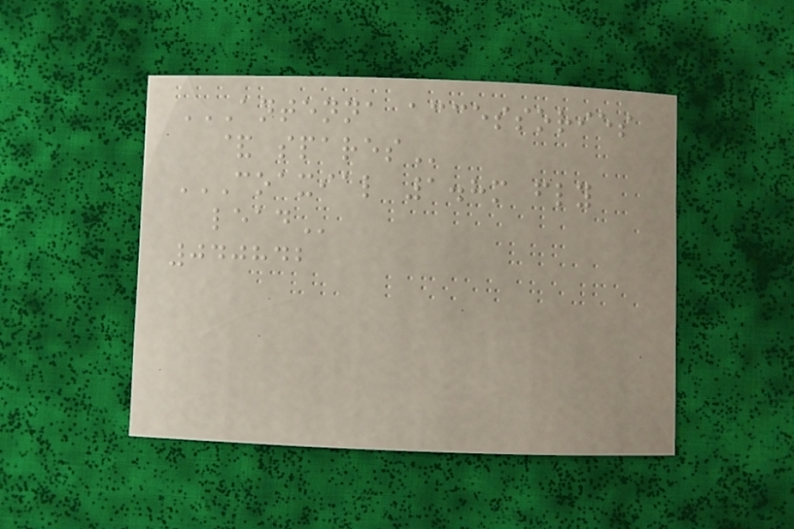ANTENNA ACCESSORIES
& SPARES
COAXIAL 1.8M FLY
LEAD
040842
